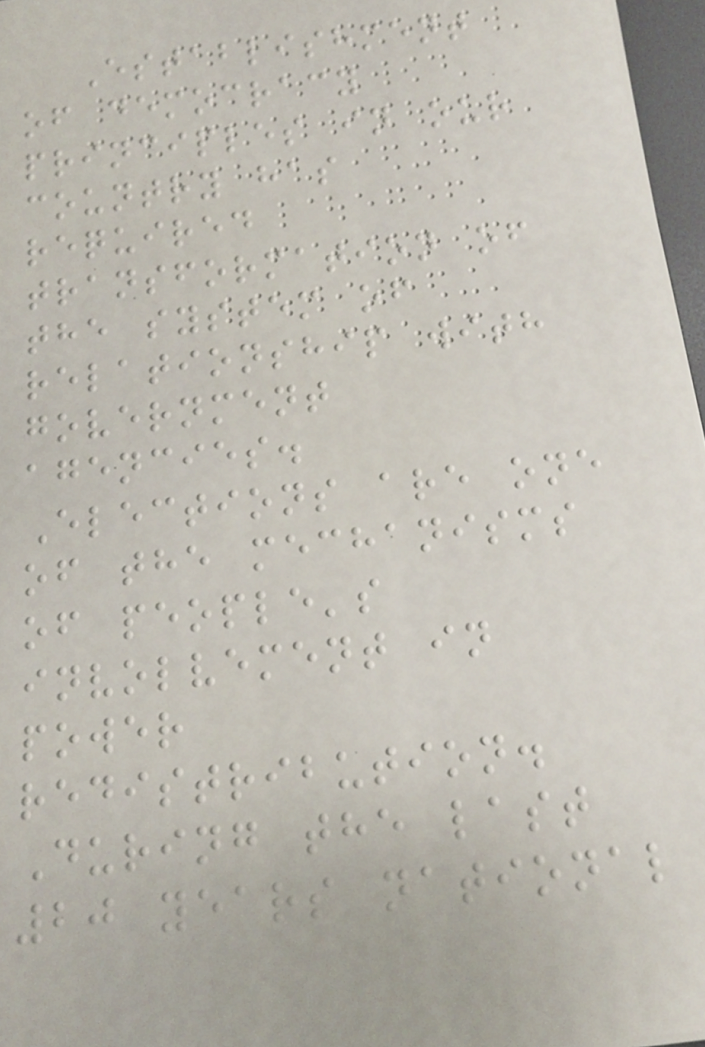Establishment
of democracy
principles in our
country has
required
transformation of
the system of
relationship with
government
agencies.
Elections are one
of the mechanisms
of people's
involvement in
power
redistribution.
During the last
20 years national
